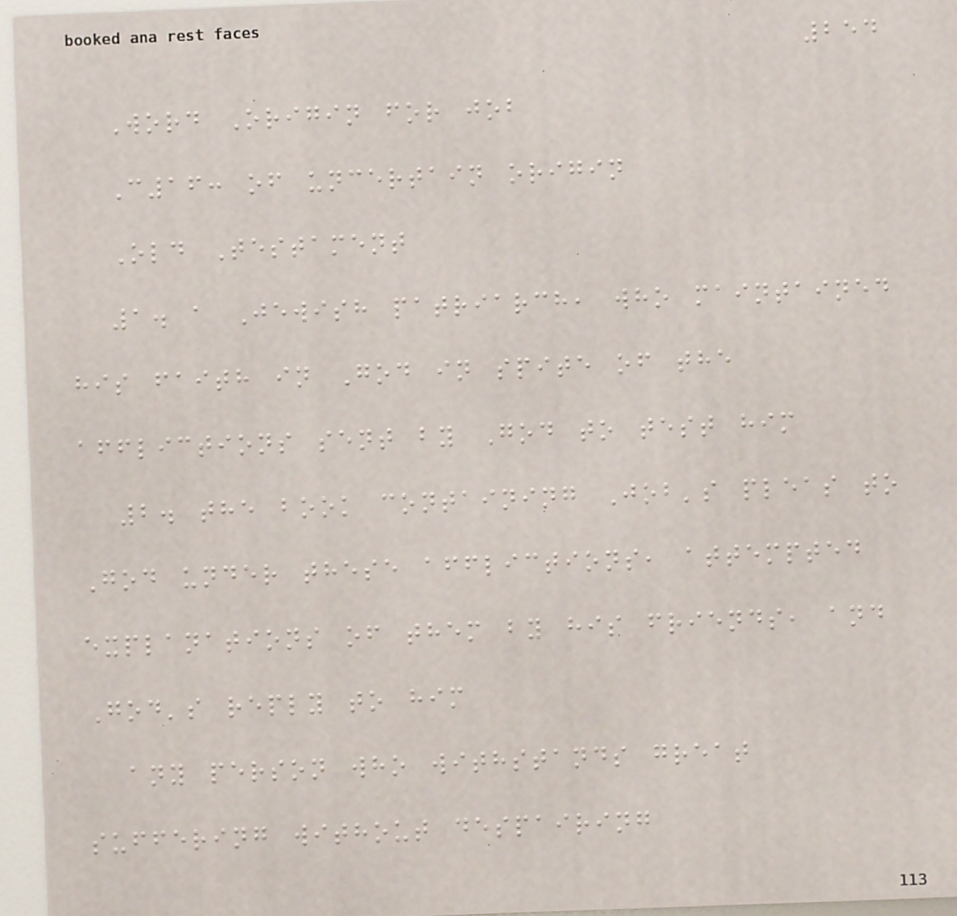254
Word Origin for job
C16: of uncertain origin
Old Testament
1. a Jewish patriarch, who maintained
his faith in God in spite of the
afflictions sent by God to test him
2. the book containing Job's pleas to
God under these afflictions, attempted
explanations of them by his friends, and
God's reply to him
any person who withstands great
suffering without despairing
